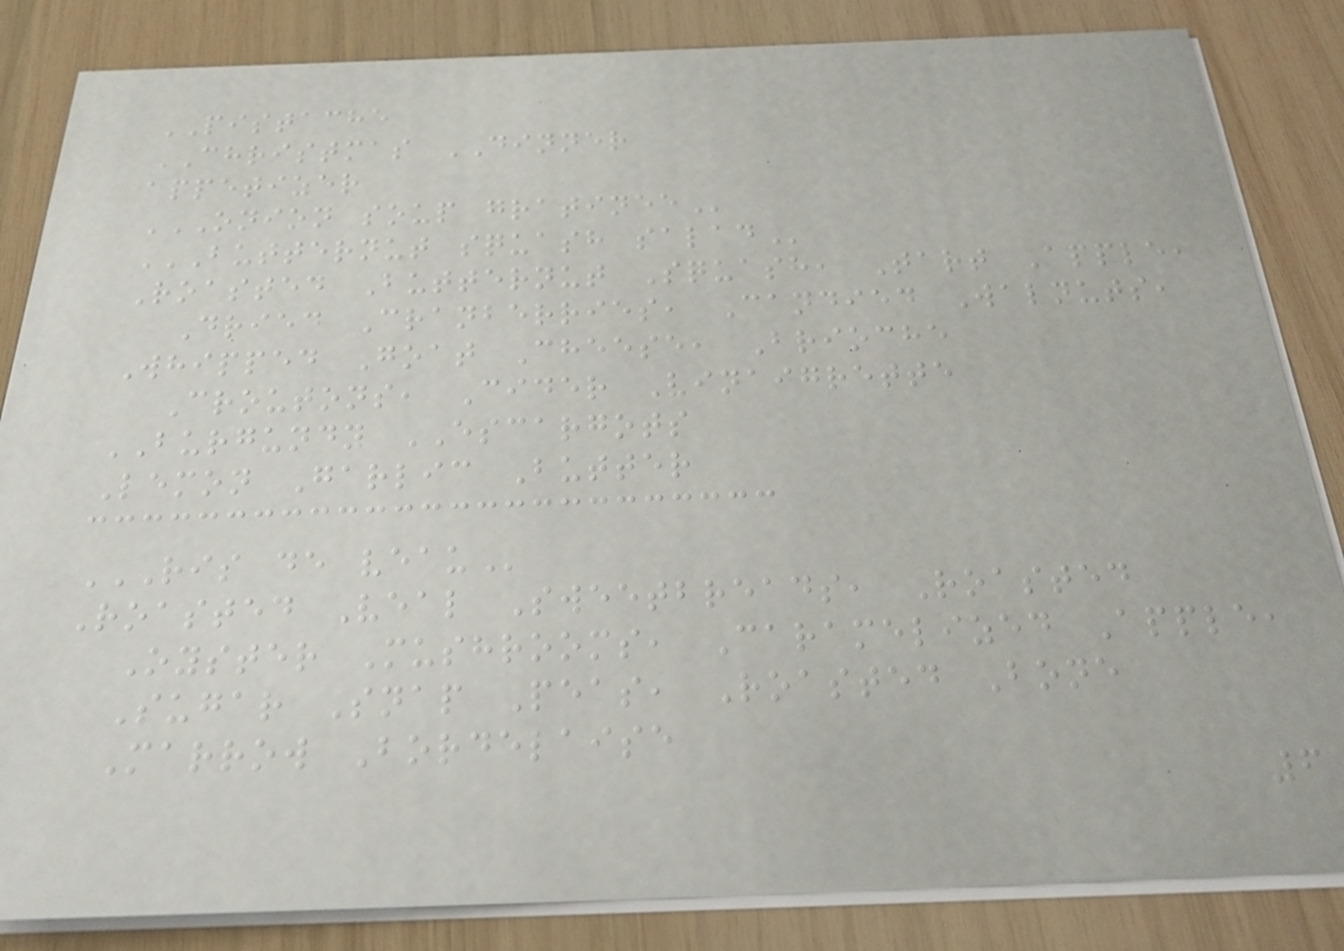PISTACHE
CHRISTMAS DINNER
appetizer
ONION SOUP GRATINEE
BUTTERNUT SQUASH SALAD
Roasted Butternut Squash, Tart Apple,
Dried Cranberries, Candied Walnuts,
Whipped Goat Cheese, Brioche
Croutons, Cider Vinaigrette
BURGUNDY ESCARGOTS
Lemon Garlic Butter
RIS DE VEAU
Roasted Veal Sweetbreads, Roasted
Oyster Mushrooms, Caramelized Apple,
Sugar Snap Peas, Roasted Bone
Marrow Bordelaise
6
